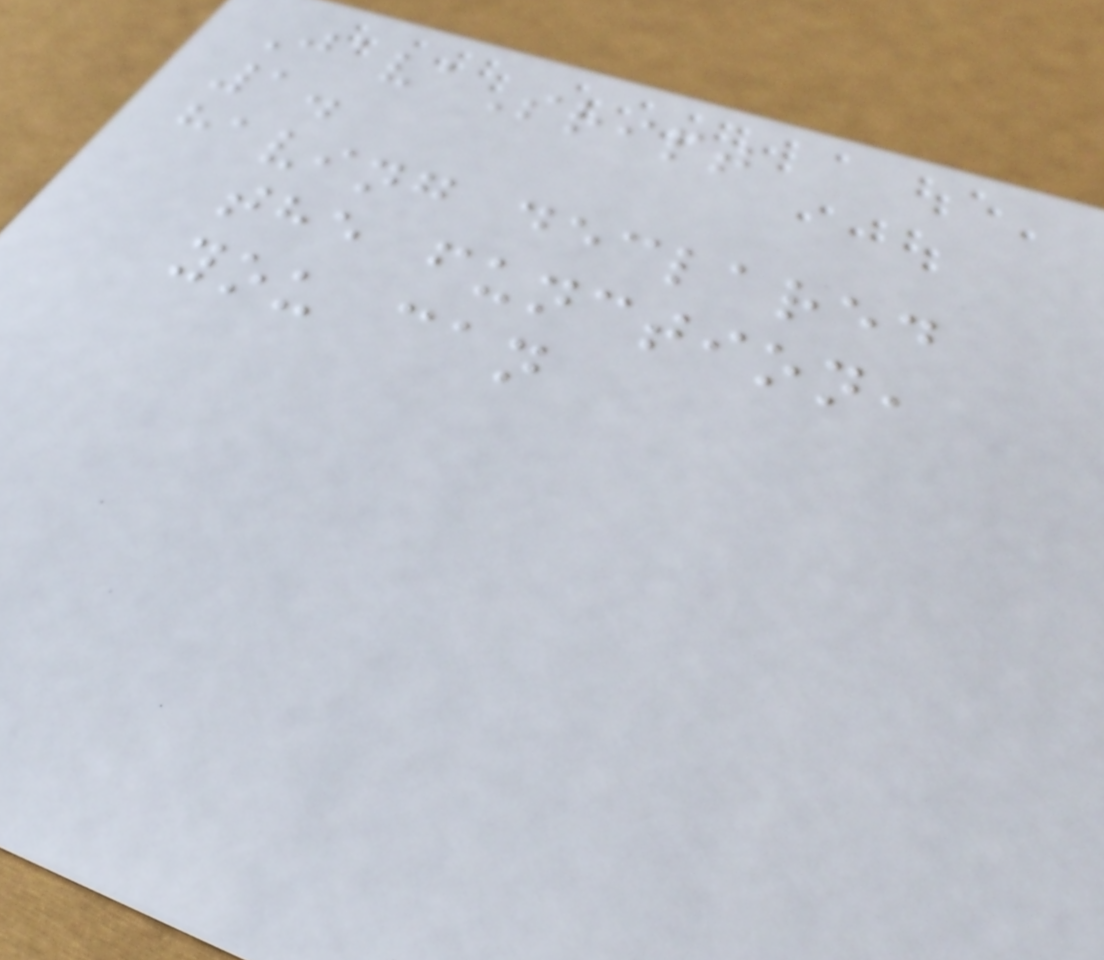JavaSript
1.
having declared
the function,
you can
